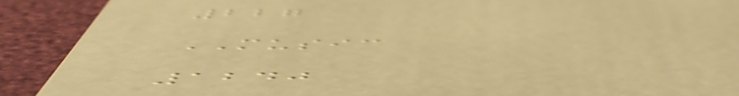227
MUSIC
1240
